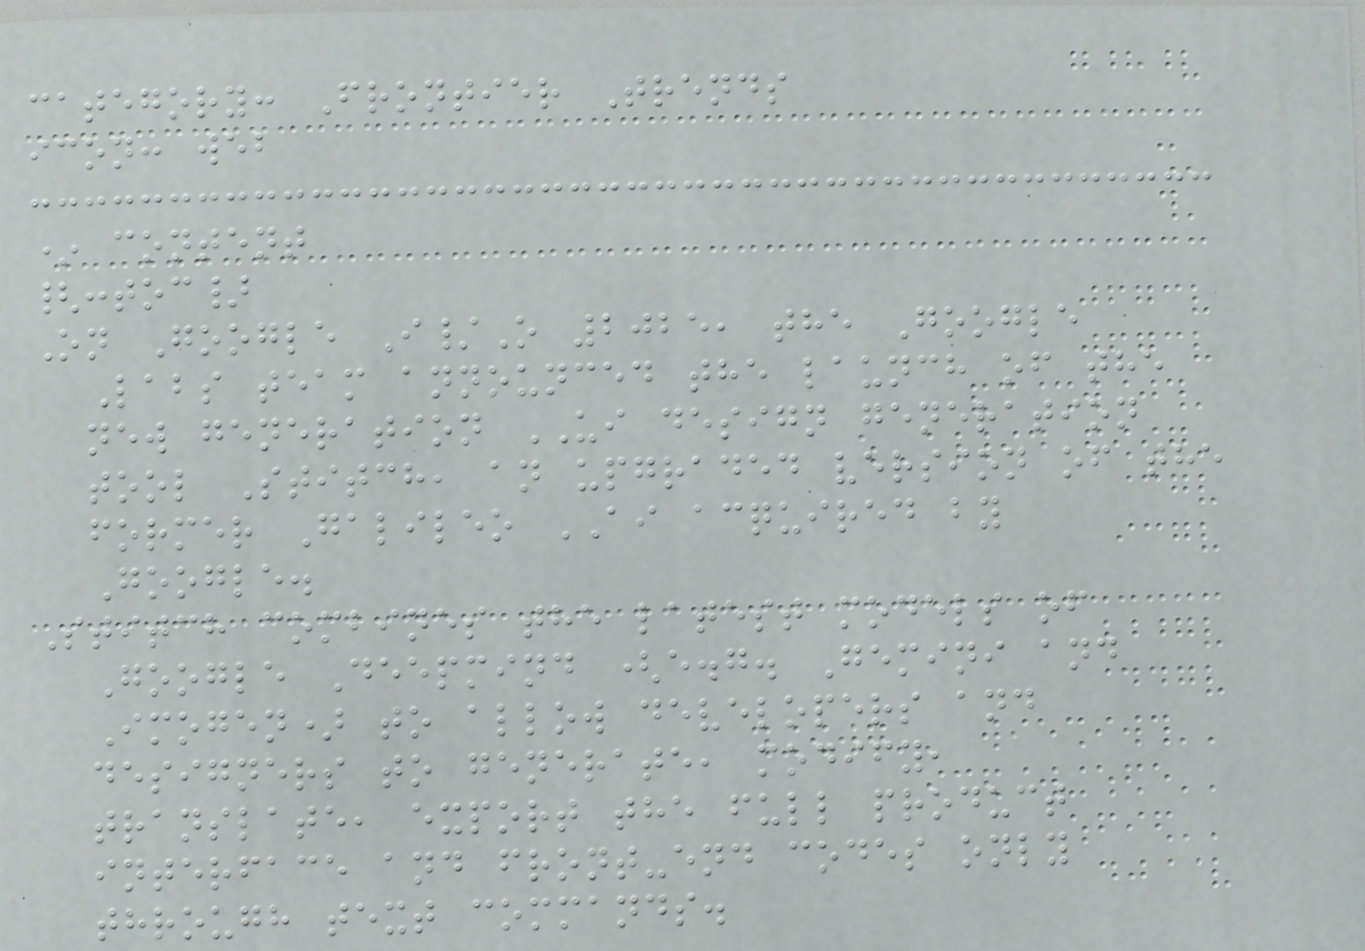category: Frontier Trends
icon: web
* content
{:toc}
On Google I/O 2025, the Google
Labs team announced the launch of the
new generation UI design generation
tool Stitch, an upgraded version of the
former Galileo AI acquired by
Google.
Stitch combines the latest models of
Google Deepmind (e.g. Gemini and
Imogen) to allow developers and
designers to generate, modify,
translate, export the full product
interface and front-end codes only
through text commands.
